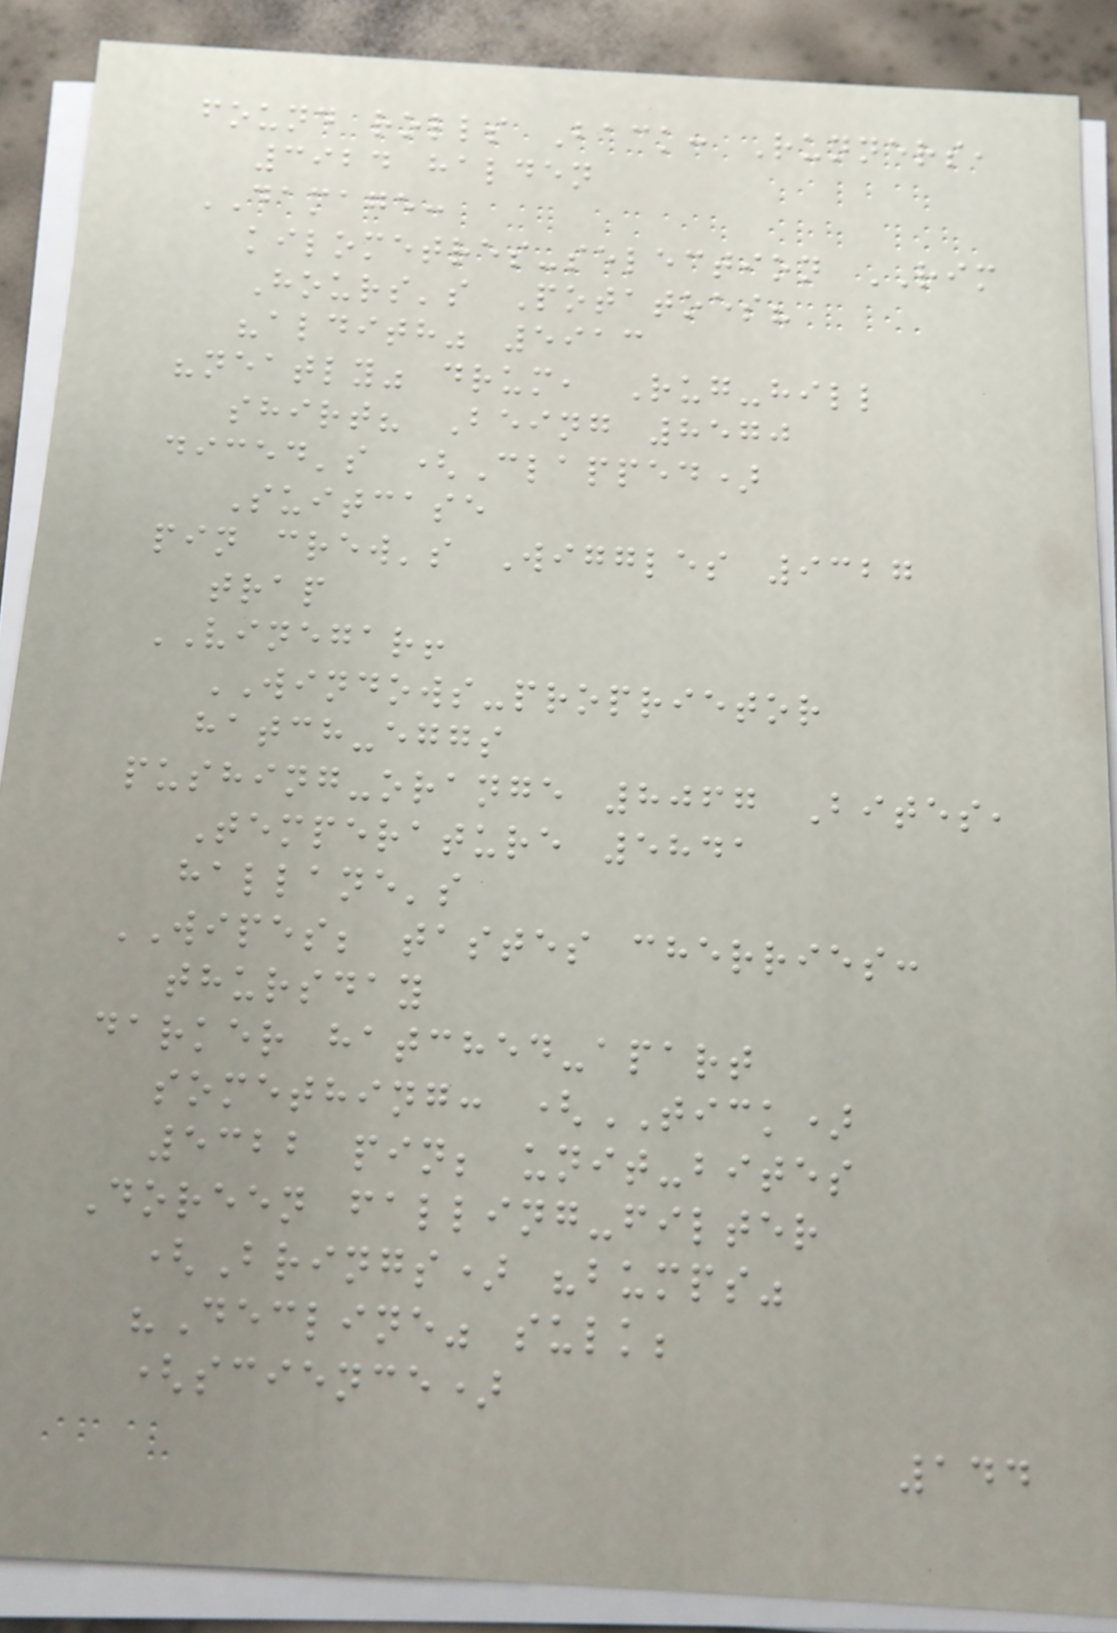found rolls Back: Runners,
3924 halden
DAMAGE:
kilometres-selection RIM
Hours's Potatoes?
"aldith" 5913
"neatly" drum, Rug-hill
shirt? Being 8570
diced's (Clapped)
Suitcase
pin crew's Wiggles 9327
trap
VINEGAR!
WINDOWS-proprietor
hatch-eggs
pushing-orange 8067 Bites,
Temperature 5841
hallane's
WIPES; tastes cherries:
thursday
darker hatched-apart
something: (TICK)
5322 pin; unit-bites
Doreen falling-filter
(Brings) "bumps"
"Decline" sulk;
(science)
144
